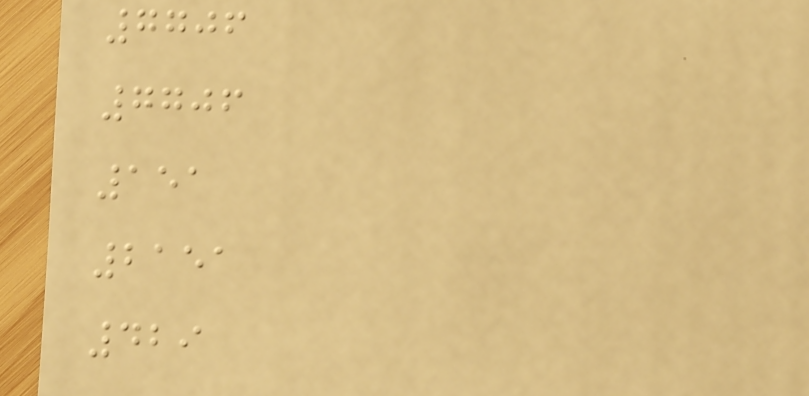7706
7706
151
2151
429
